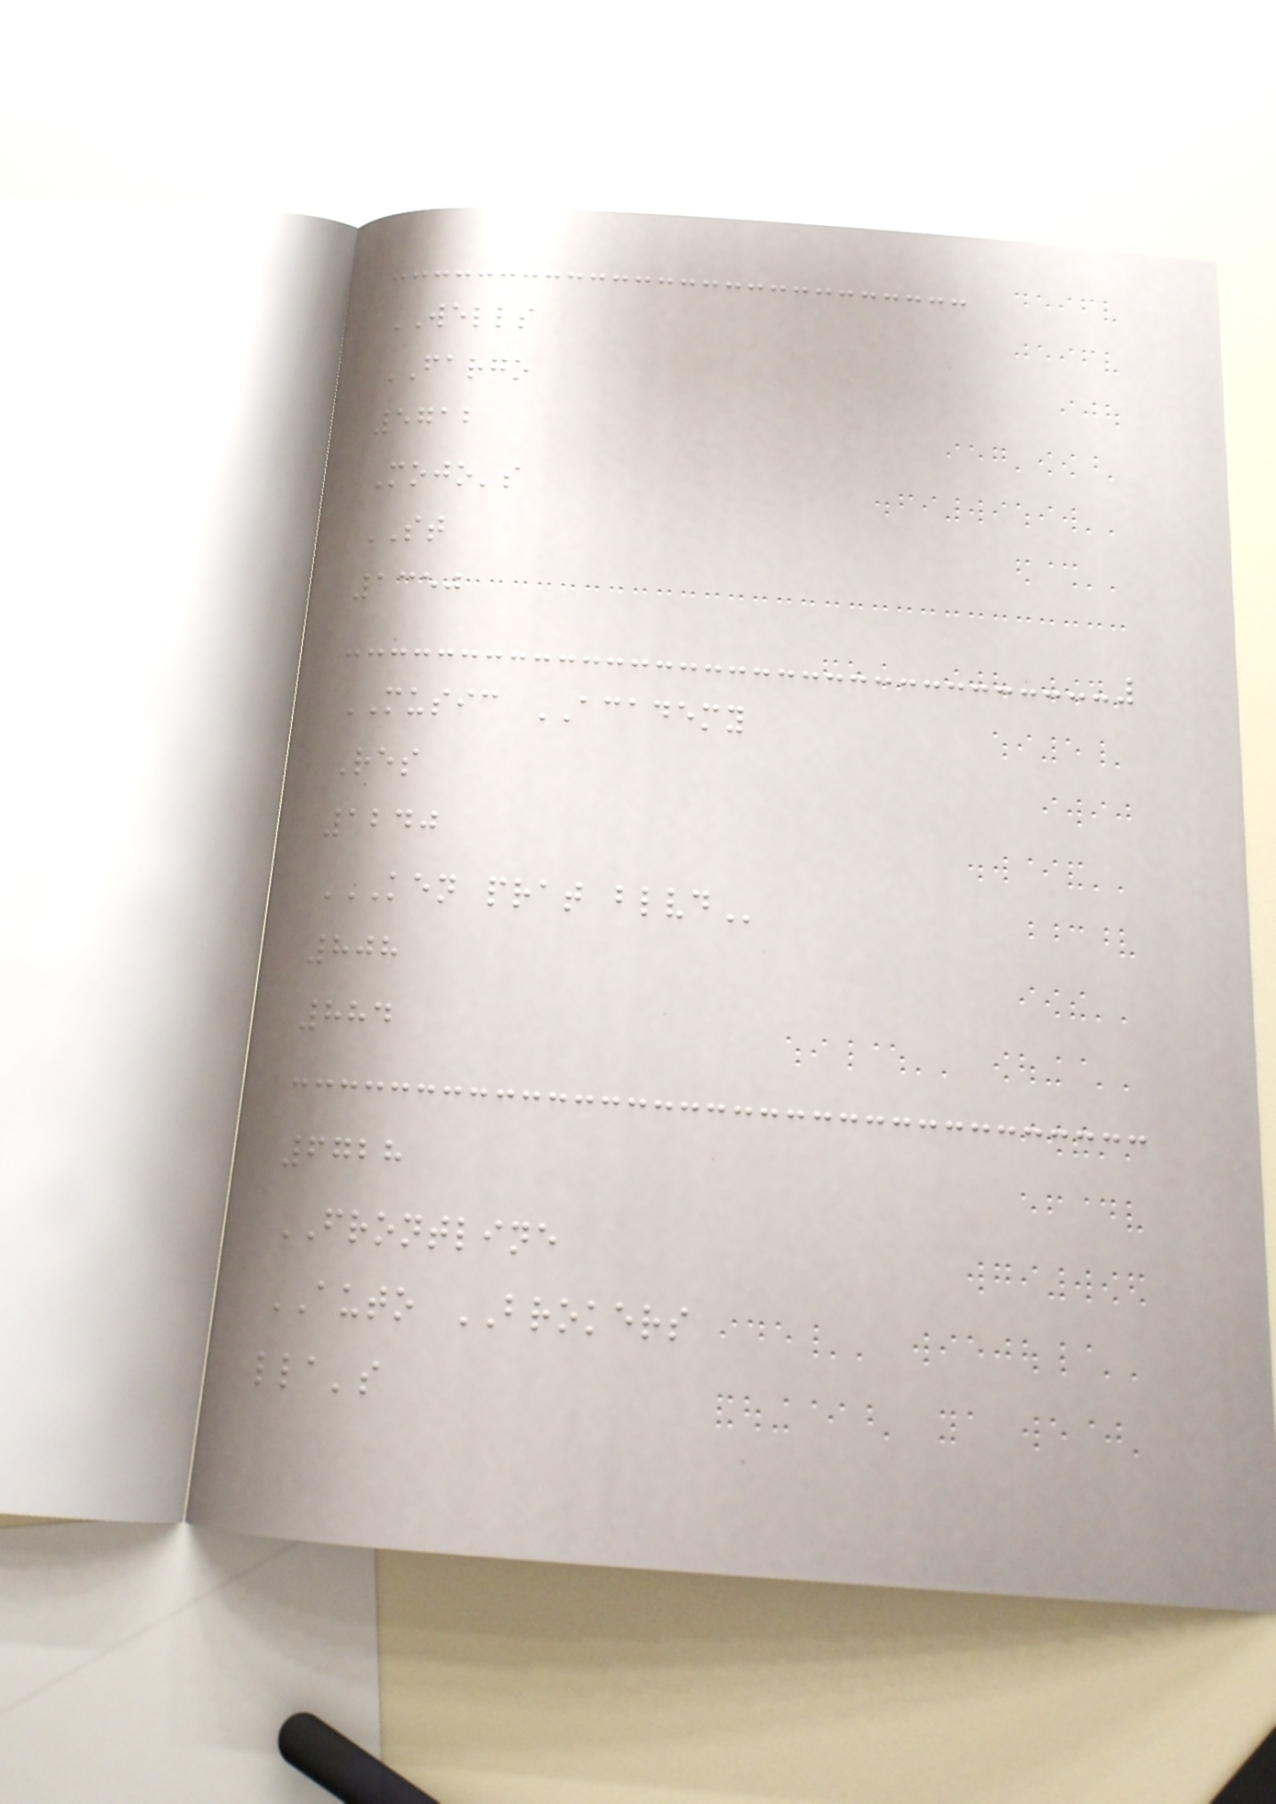WELLS
FARGO
5712
Mojo's
ST
1350
MUSIC ACADEMY
Res
1240
KEN PRAT BLVD
808
884
6728
FRONTLINE
AUTO BROKERS
lla's
